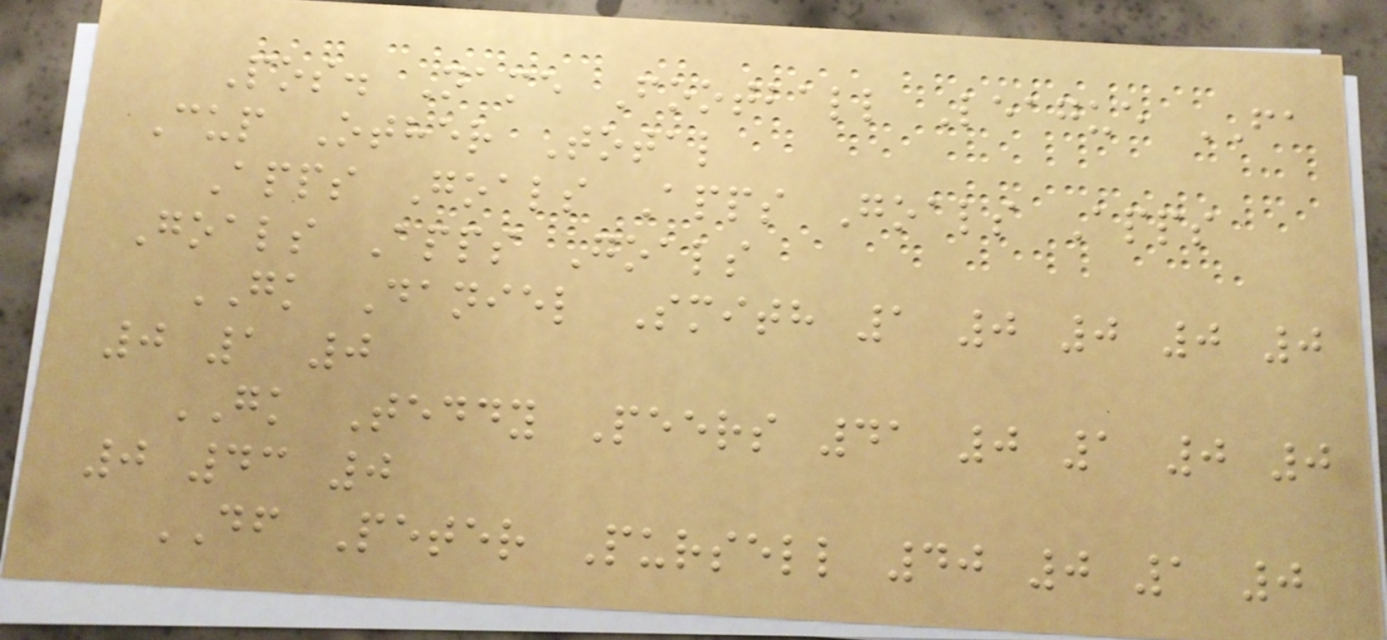Pos. Name Football League FA
Cup Other Total
Apps Goals Apps Goals Apps
Goals Apps Goals
GK Daniel Smith 1 0 0 0 0
0 1 0
GK Teddy Peers 41 0 1 0 0
0 43 0
DF Peter Pursell 40 0 1 0
